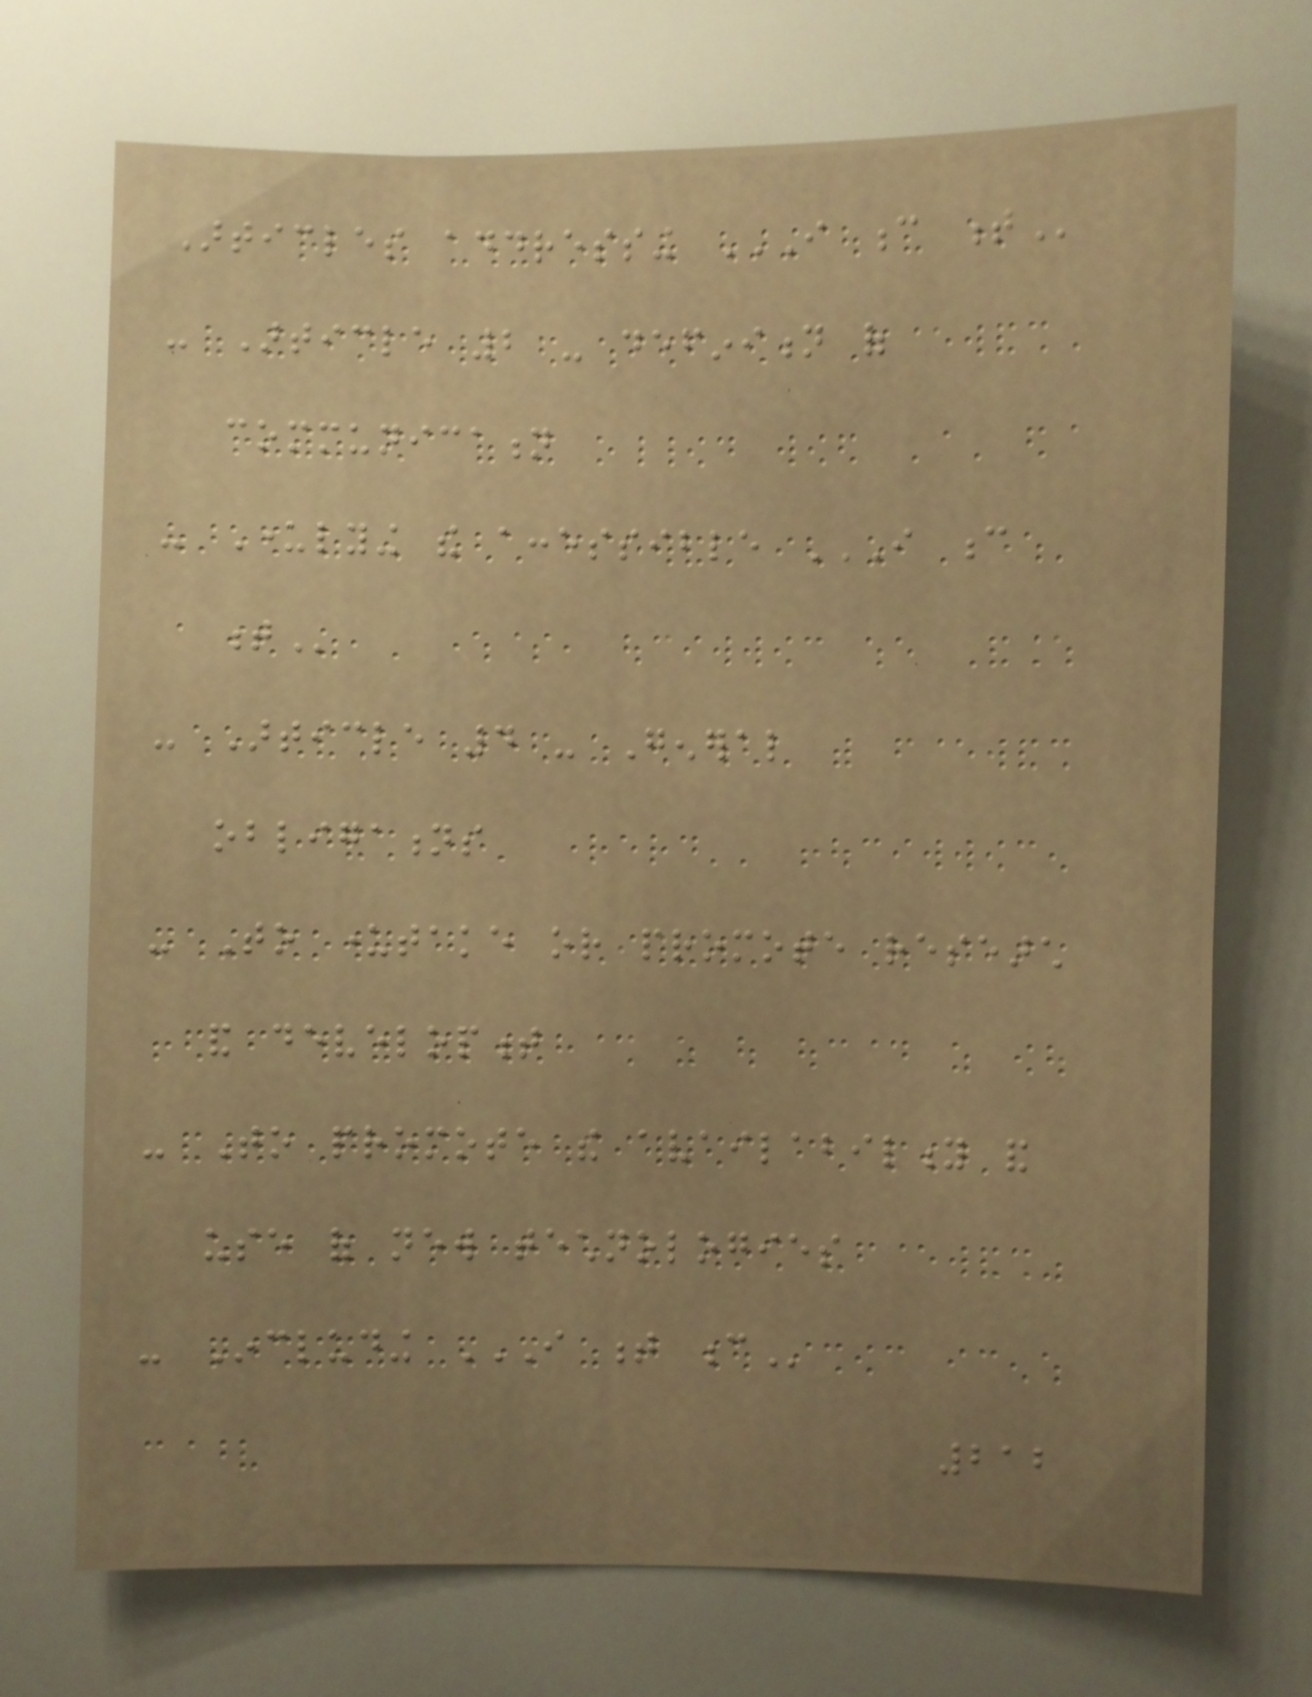Articles addressing I C T
- Article 2 - definition of
communication
- Underlying the accessible I C
T
- Article 4 - General
obligations
- To undertake or promote research
and development
- To promote the availability and
use of new technologies
- Including I T C
212
